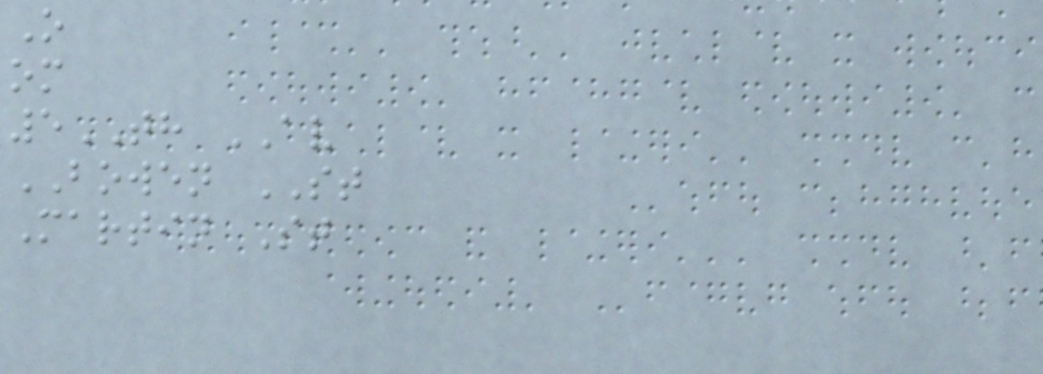O
om
5TH AV
BOWEN ST
Martin St
